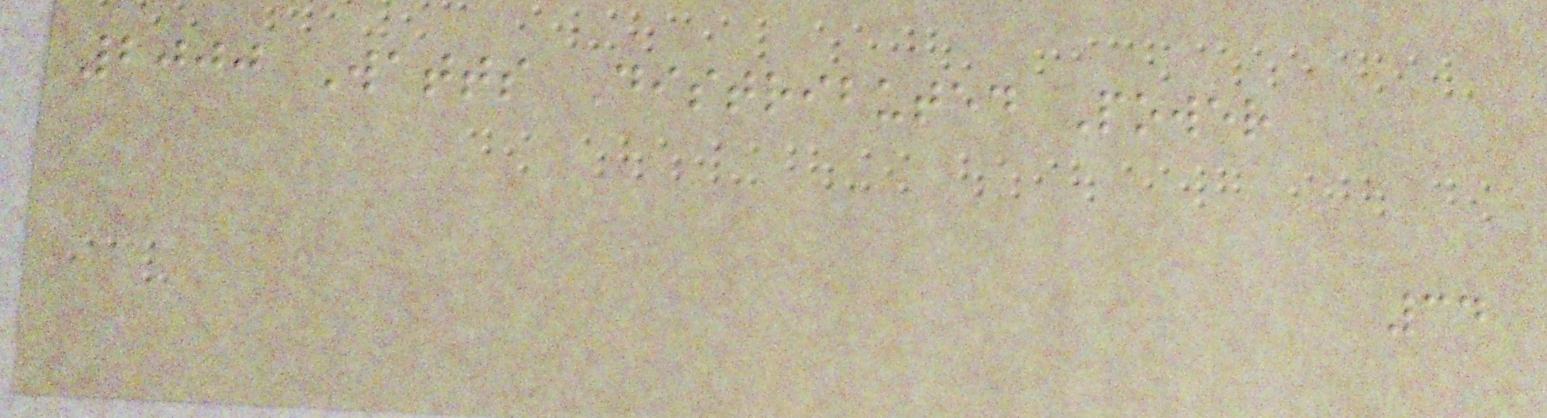2000 Watts Distributed Power
34
